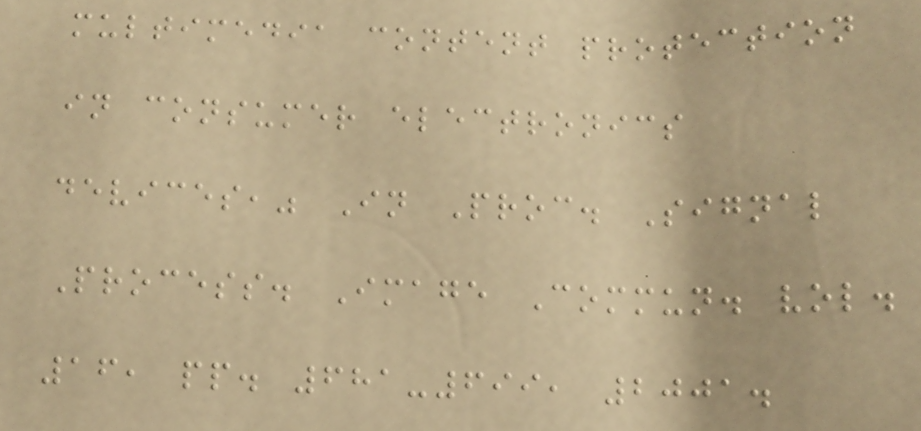multimedia content protection
in consumer electronics
devices," In Proc. Signal
Process. Image Commun. vol.
16, pp. 681-699, 2001.
